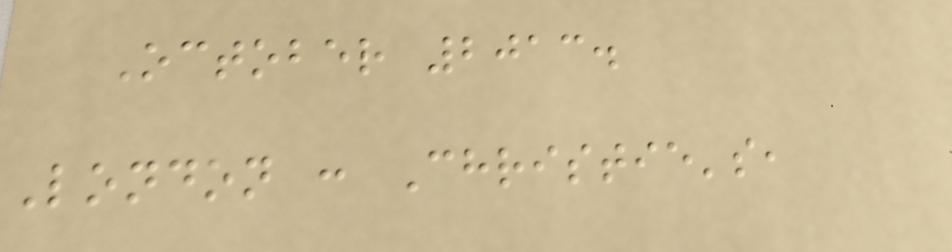October 2013.
London : Christie's,
